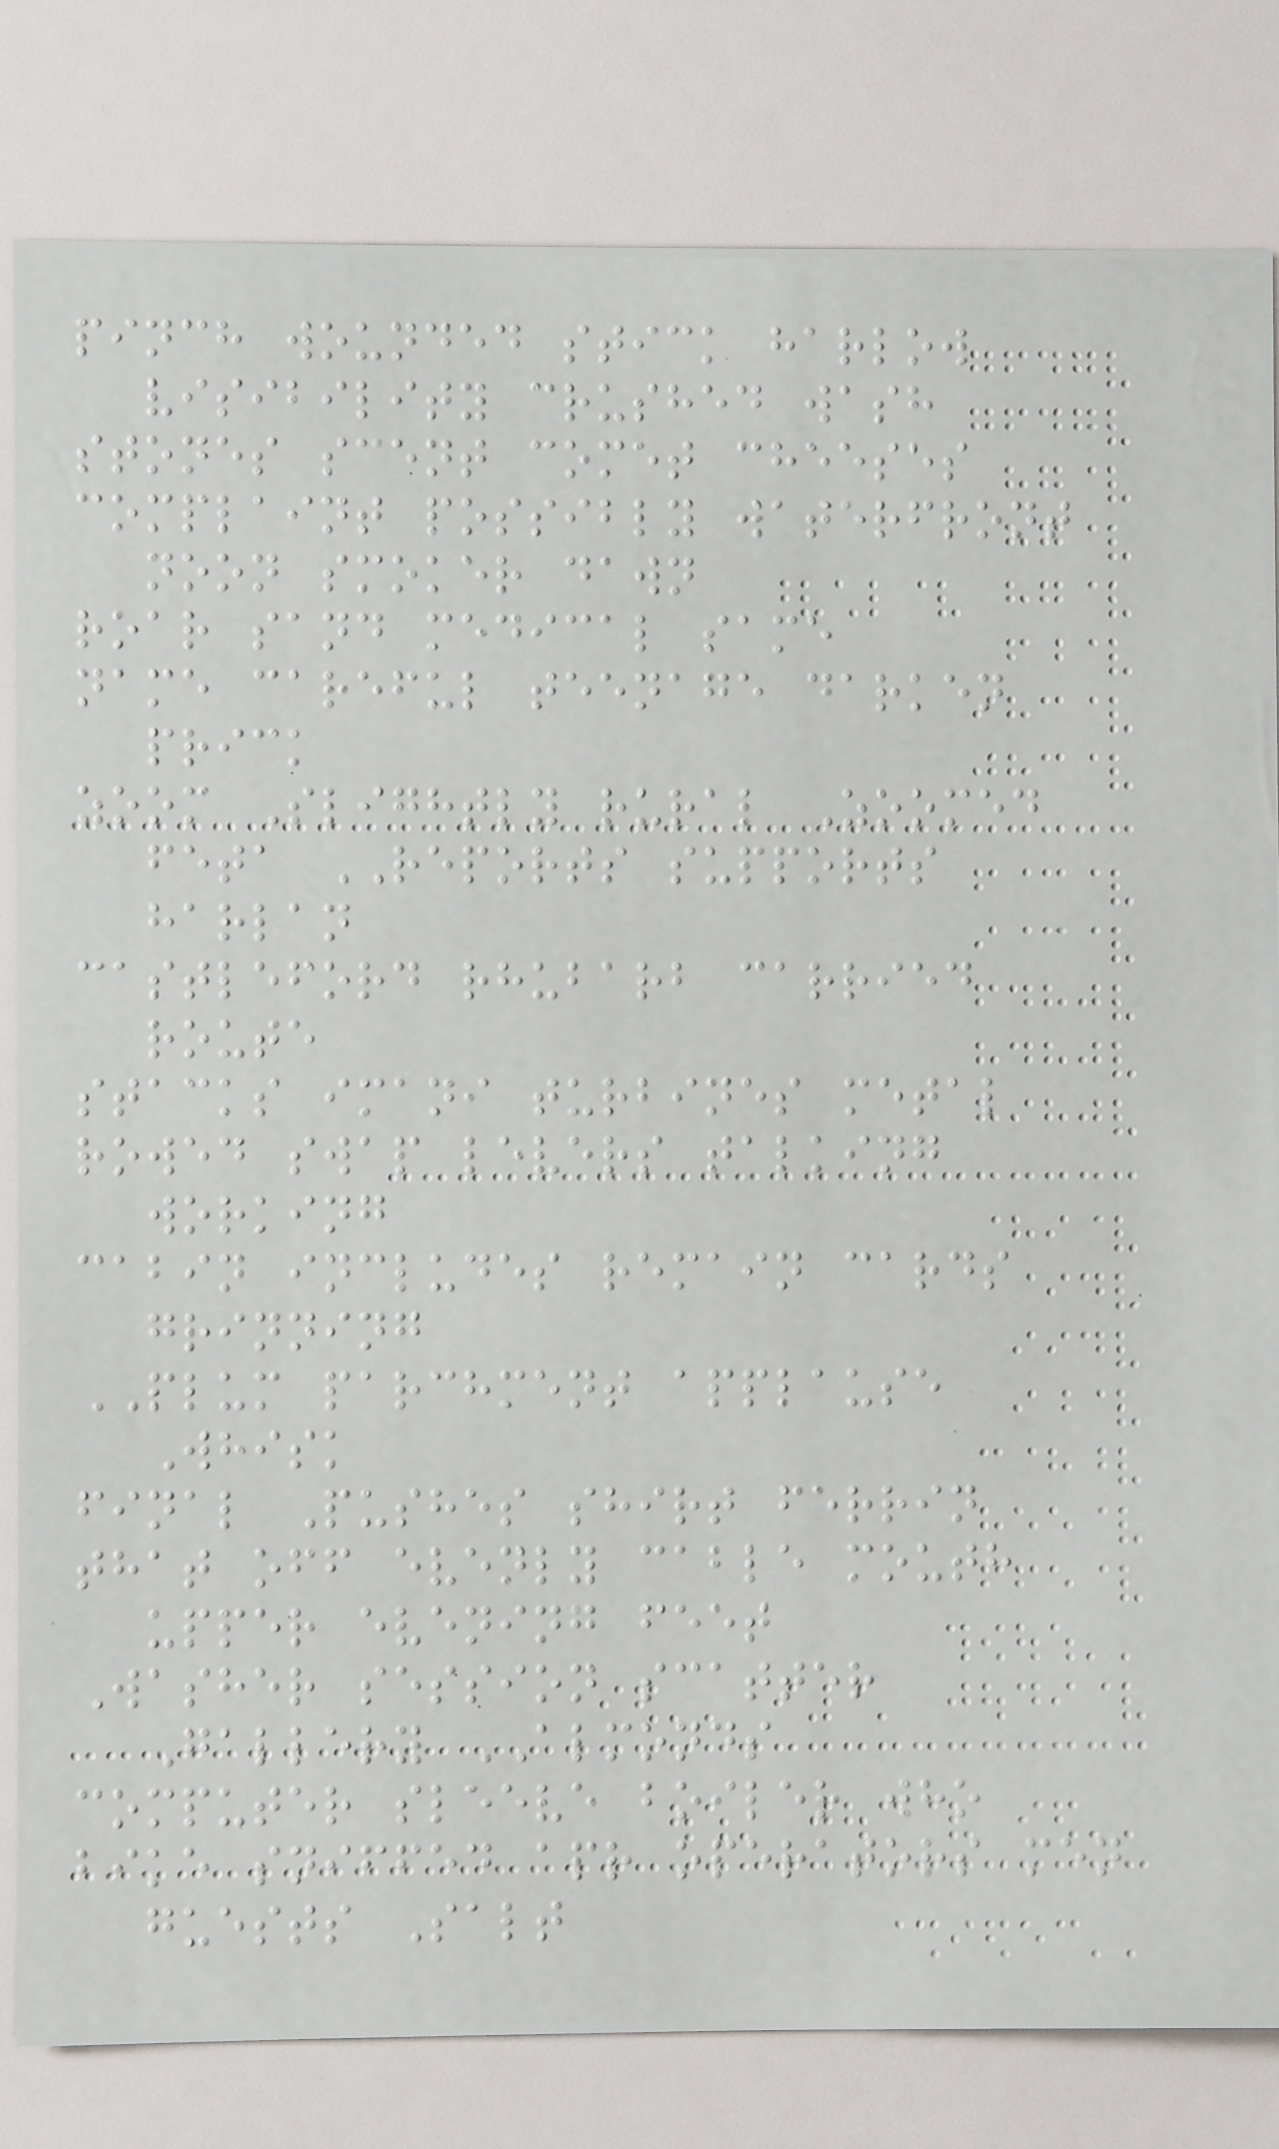pinch wounded stick harlow
visibility crushed wash
stones scent comet cheeses
complaint possibly waterfront
noon smoker dawn
roar sand medical same
name careful teenage darken
prick
zoom Slightly rural Zoomed
feta REPORTS supports
harlan
castleford rhubarb carried
route
stacks imani turbines metal
rowed swap levers talking
working
cabin includes remain cards
grinning
PLUM parchment applause
Whisk
final Pushes shirt ferrin
that off evenly cable mouth
upper evening feet
Washer session scatter
Gallery ALMONDS
computer sleeve boiler who
bike sniffed apr operators men
guests Salt
